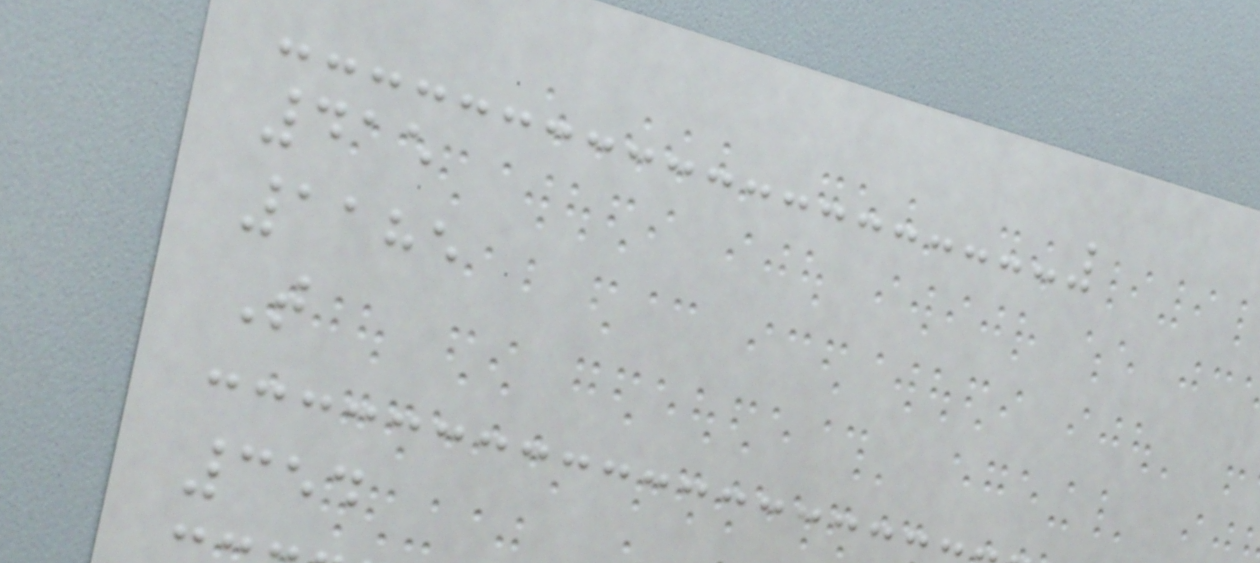415
1185
T
354
